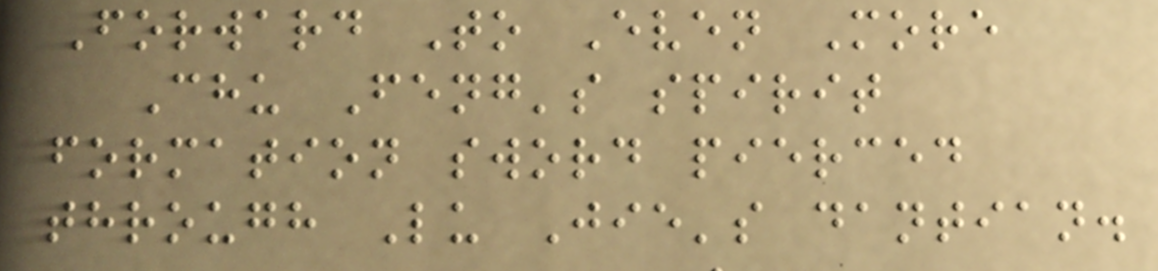Forward To Even More
Chu Feng's spirit
formation sword pierced
through Lu Jie's dantian.
